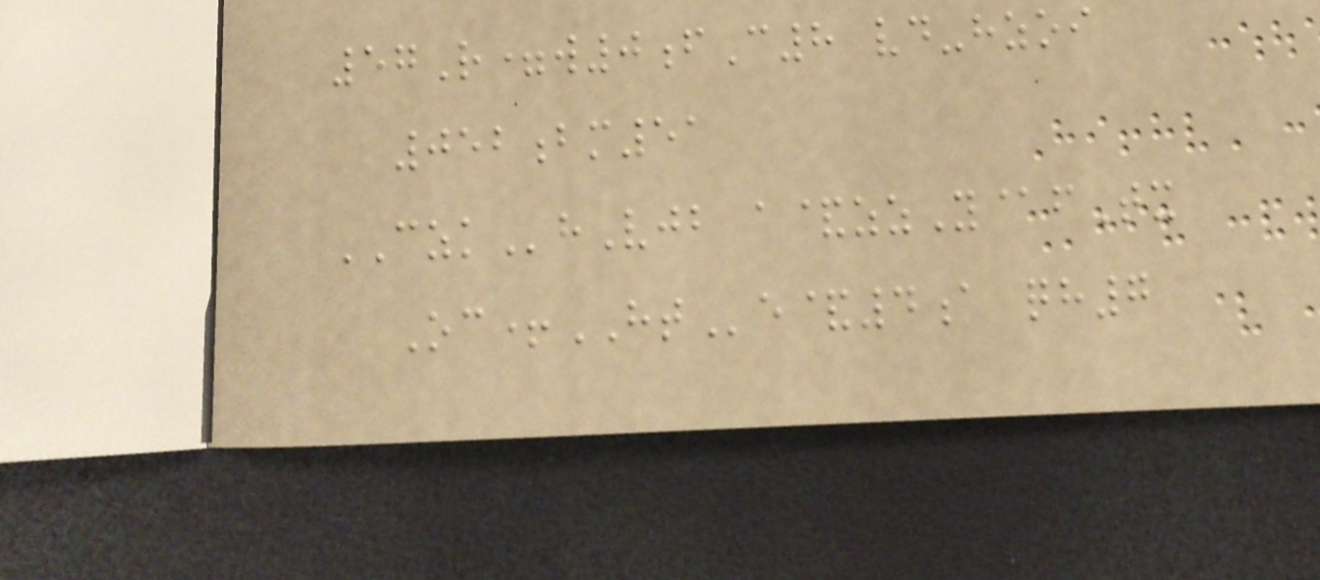57R=w0fC8 vd-hzoi
052bm51
CZKhVjb a&zzY@fTx
Oc+HTe&4a qh7
